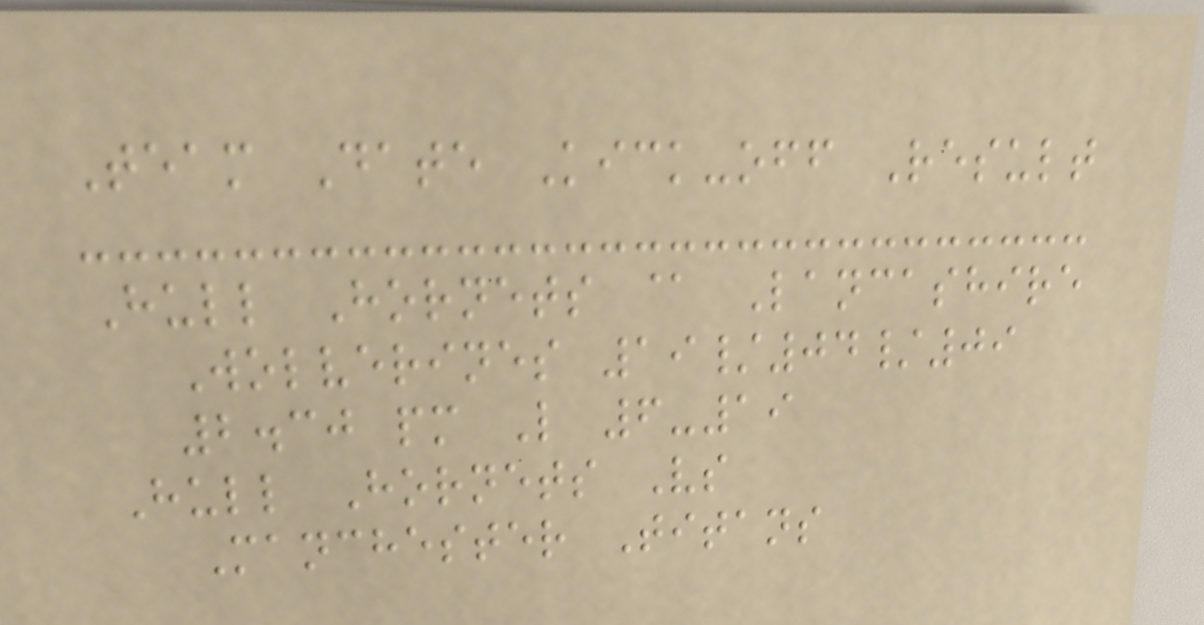Team Date Kick-off Result
Hull Hornets @ Lancashire
Wolverines 19/04/09
2.30 pm L 6-19
Hull Hornets Vs
Manchester Titans
